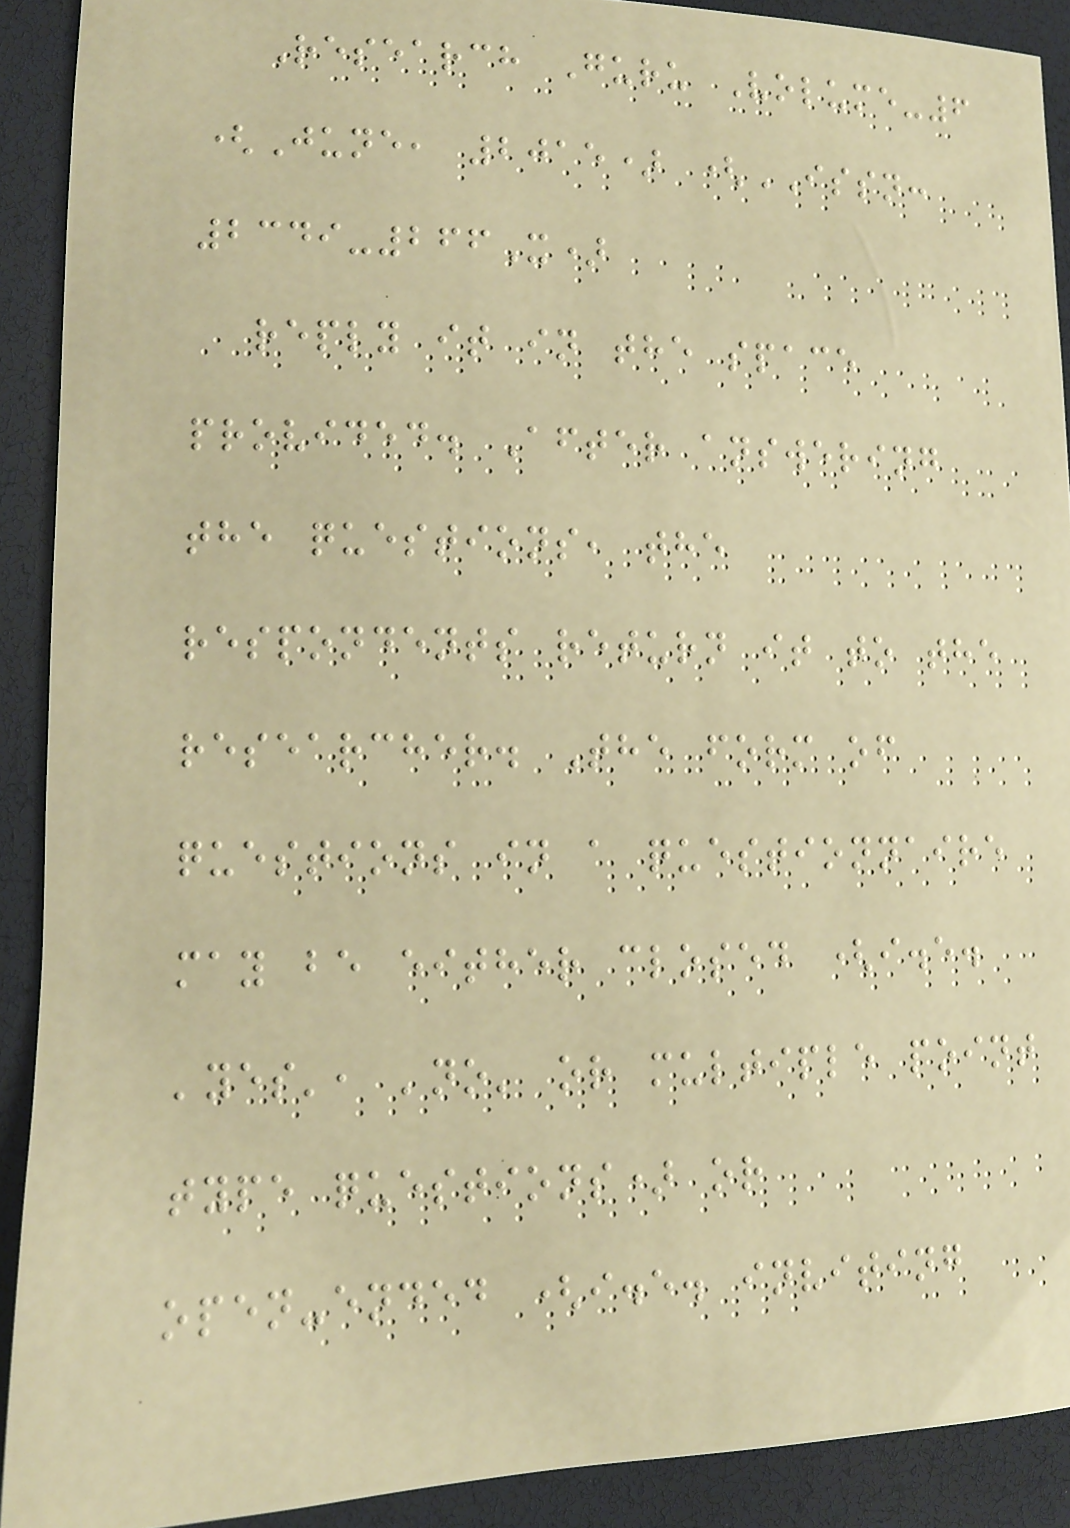Research Guru Volume-6
(June, 2015) (ISSN:
2349-266X)
reply it in the space
provided. After answering
the questions, the
respondents return it to the
researcher. The form of
questions in a questionnaire
may be either closed (i.e.
'yes', 'no' or multiple point
type questions) or
open-ended (i.e. inviting
